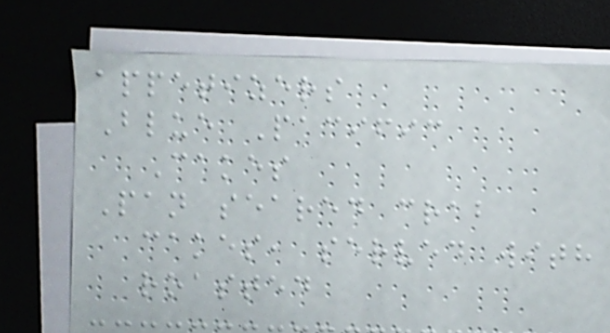appetizers
Blue Pacific
Cakes
Pan seared crab
cakes, served with
roasted
